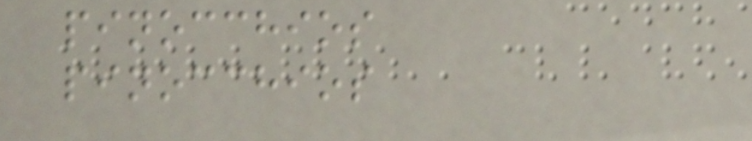pinocchios
pinocchios
